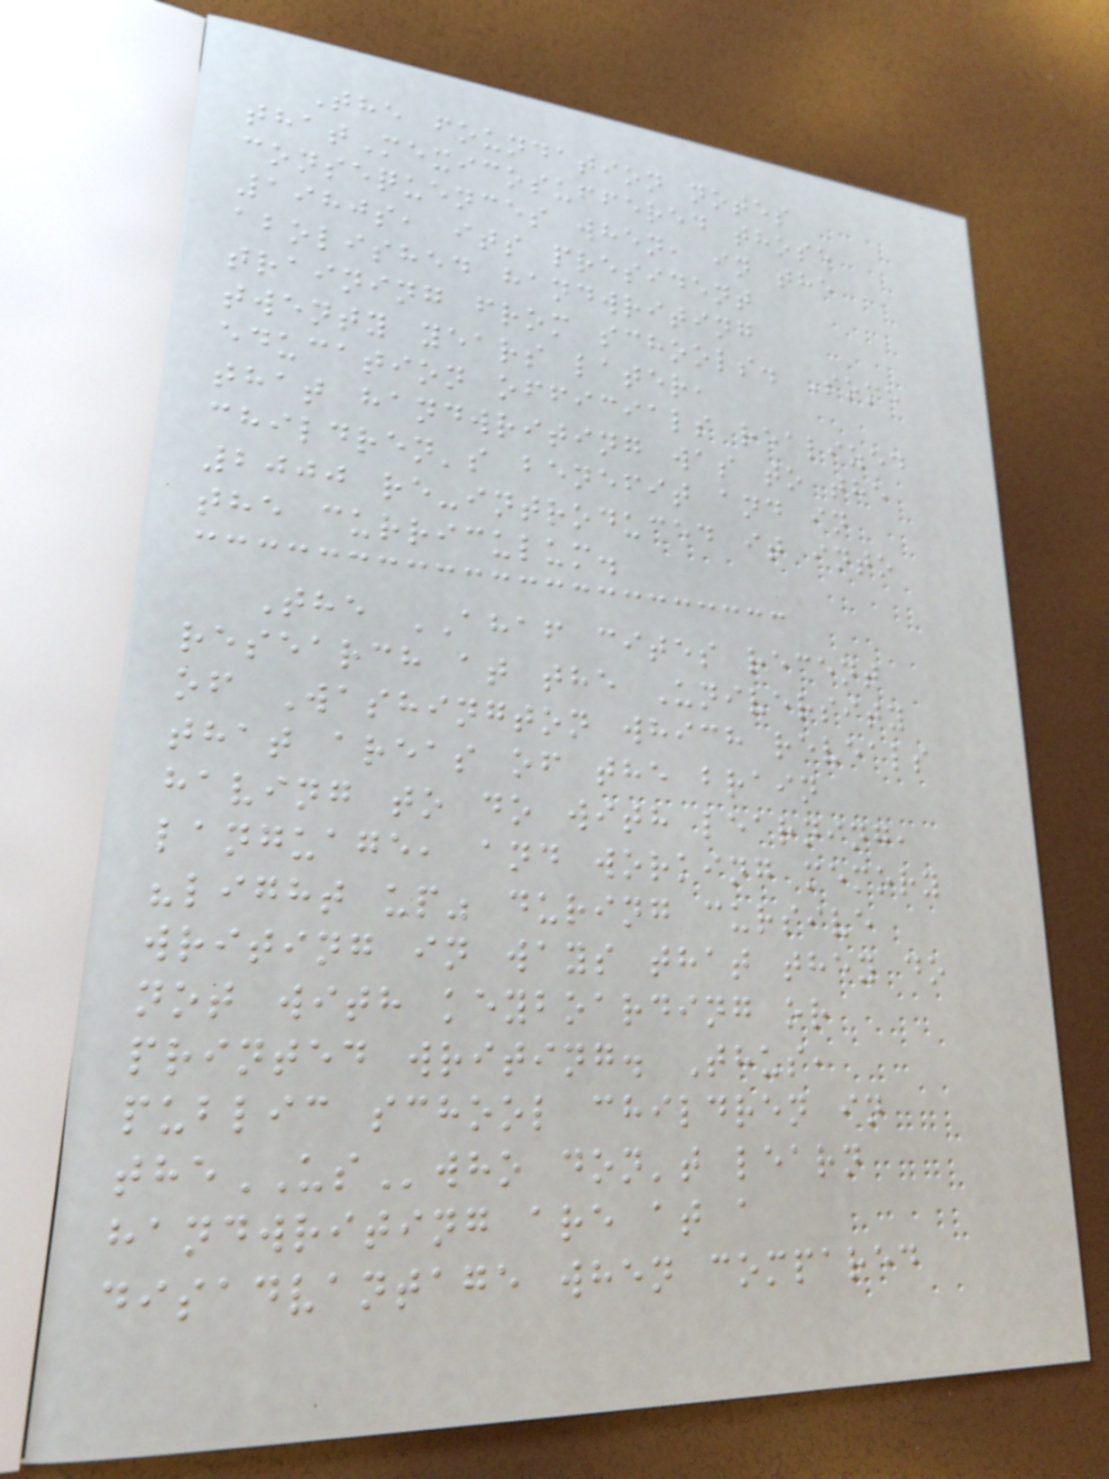The foundation notes
thatMexicosuffered those
consequences when, in the
1980s, its president
abolished handwriting
training from schools. Some
twenty years later,
education officials realized
that handwriting was to the
children's benefit and in
2000 re-introduced it into
the curriculum.
The AHAF cites recent
research at the University
of Washington which reveals
that areas of the brain
having to do with learning,
language, and working memory
"light up" during cursive
writing in ways that they do
not with keyboarding or
printed writing. Thus,
public school children in
theUSwho don't learn
handwriting are at a
disadvantage when compared
